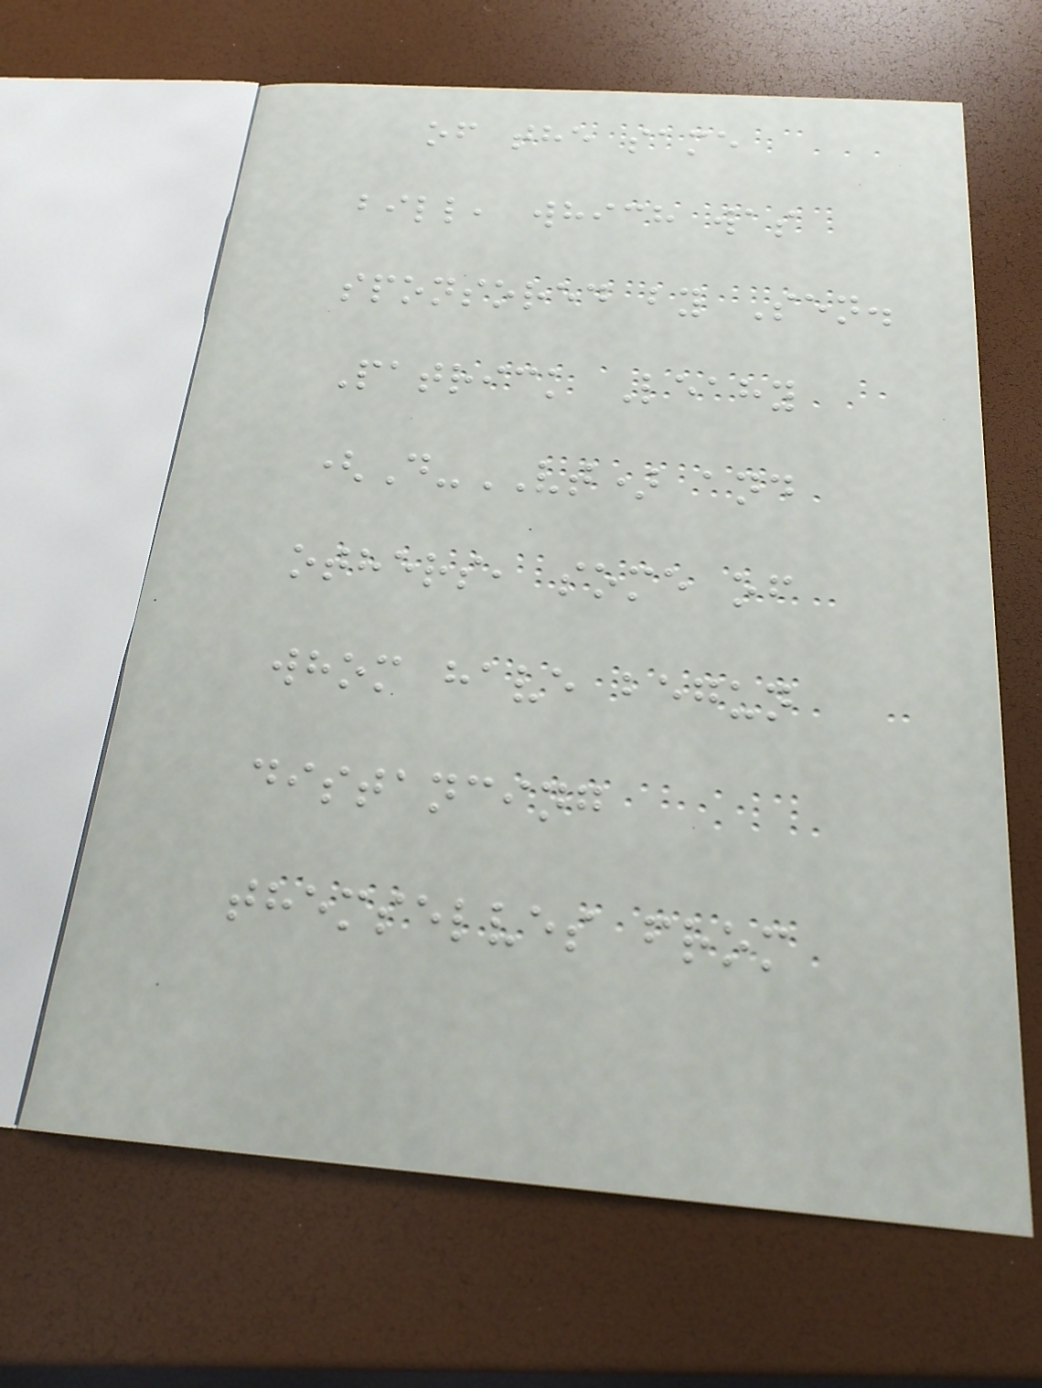of the same
bill, which was
sponsored by Sen.
Patrick Leahy
(D-VT) and
others, some of
whom have begun
distancing
themselves from
